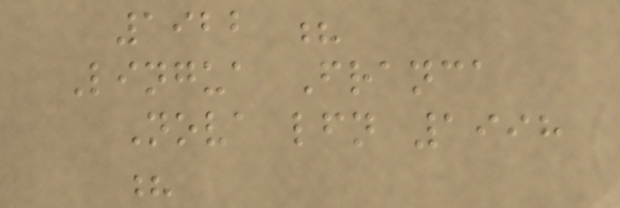1922 ?
Lingua Franca
Nova lfn 1998
?
